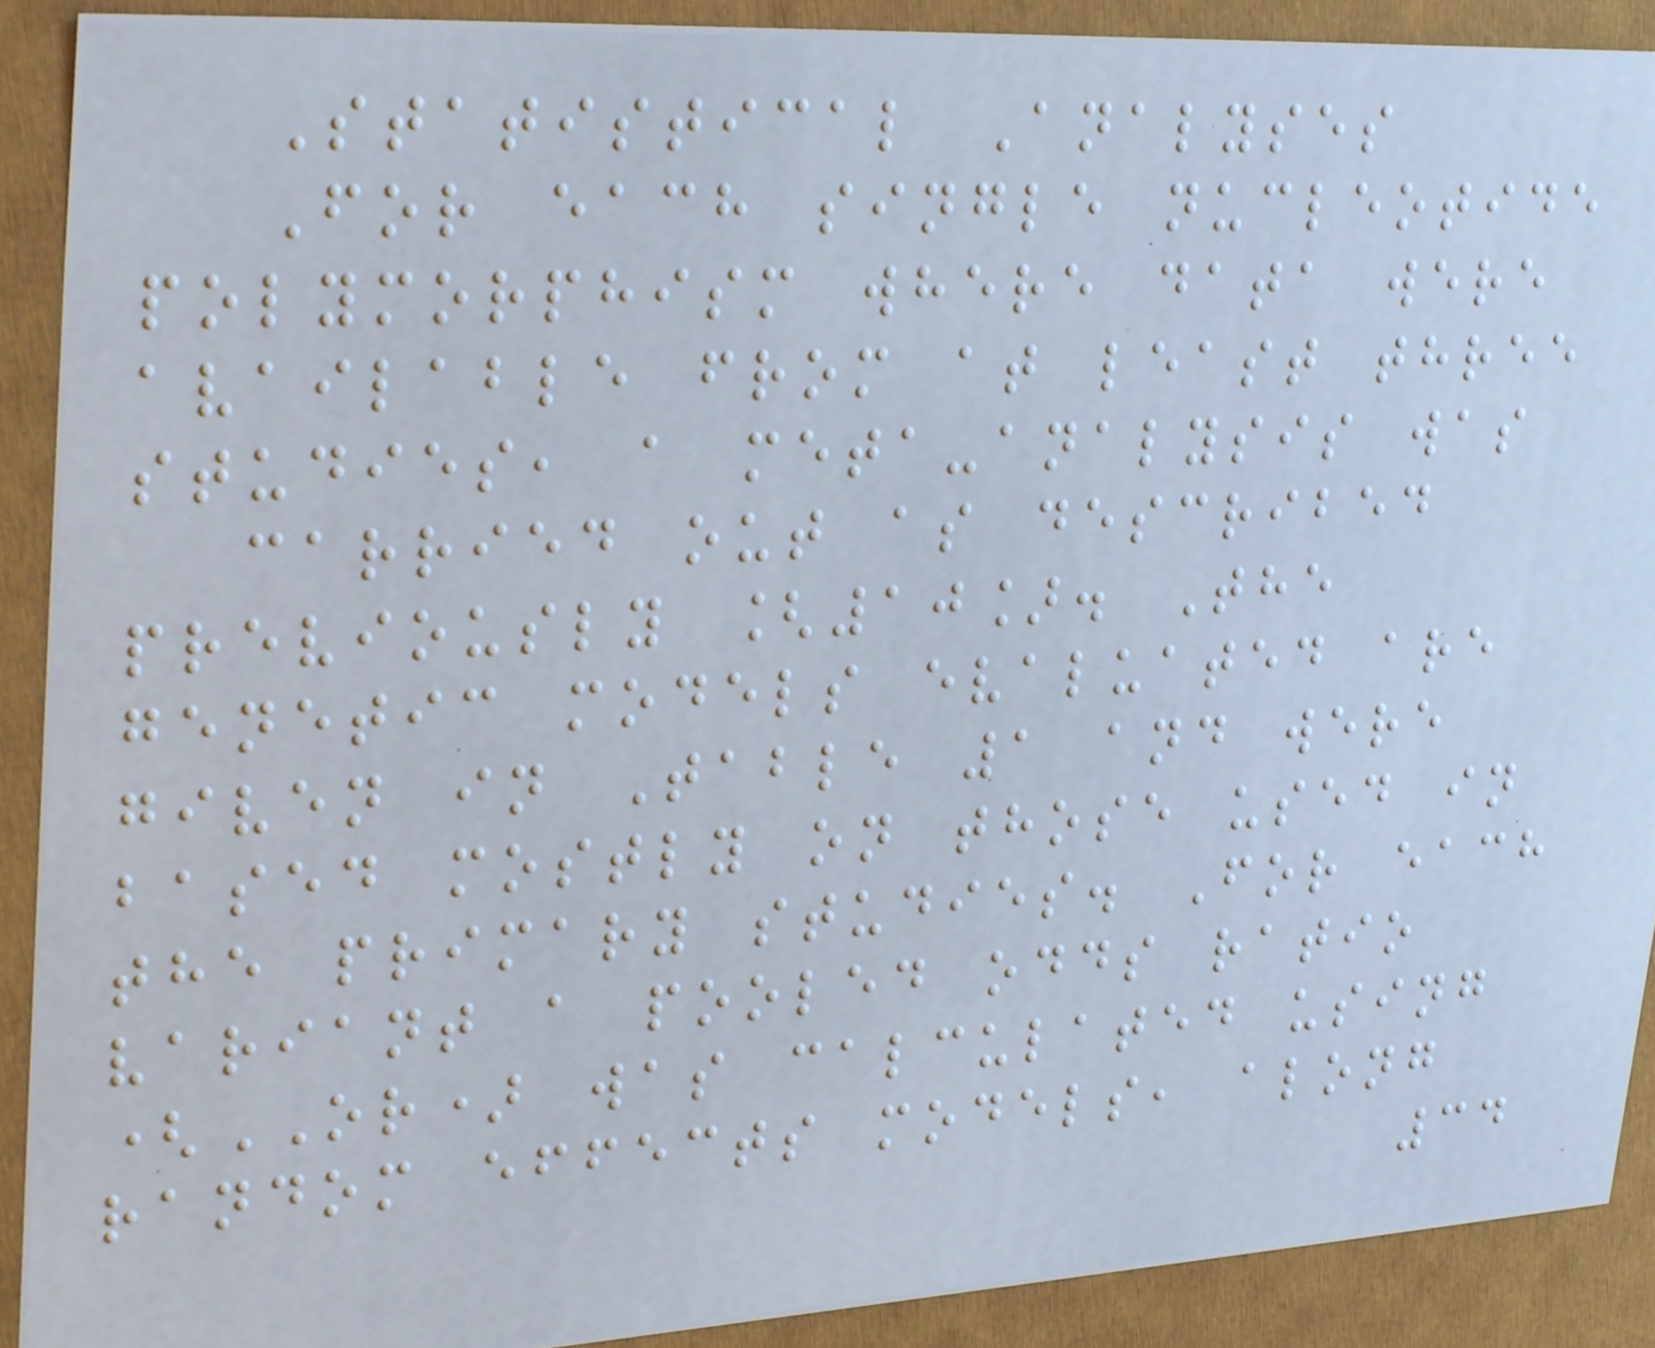Statistical Analyses
For each single nucleotide
polymorphism where data were
available from at least three
studies, a meta-analysis was
carried out as described
previously [10]. The
genetic models evaluated are
given in Table 1 and were
based mostly on those used in
the primary studies. For each
variant a pooled odds ratio
(OR) was calculated using
random effects models, along
34
